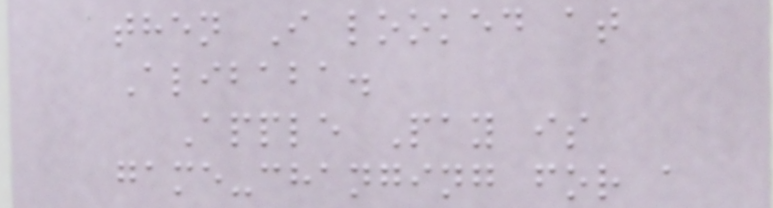then I looked at
Alibaba.
Apple Pay is
game-changing for a
